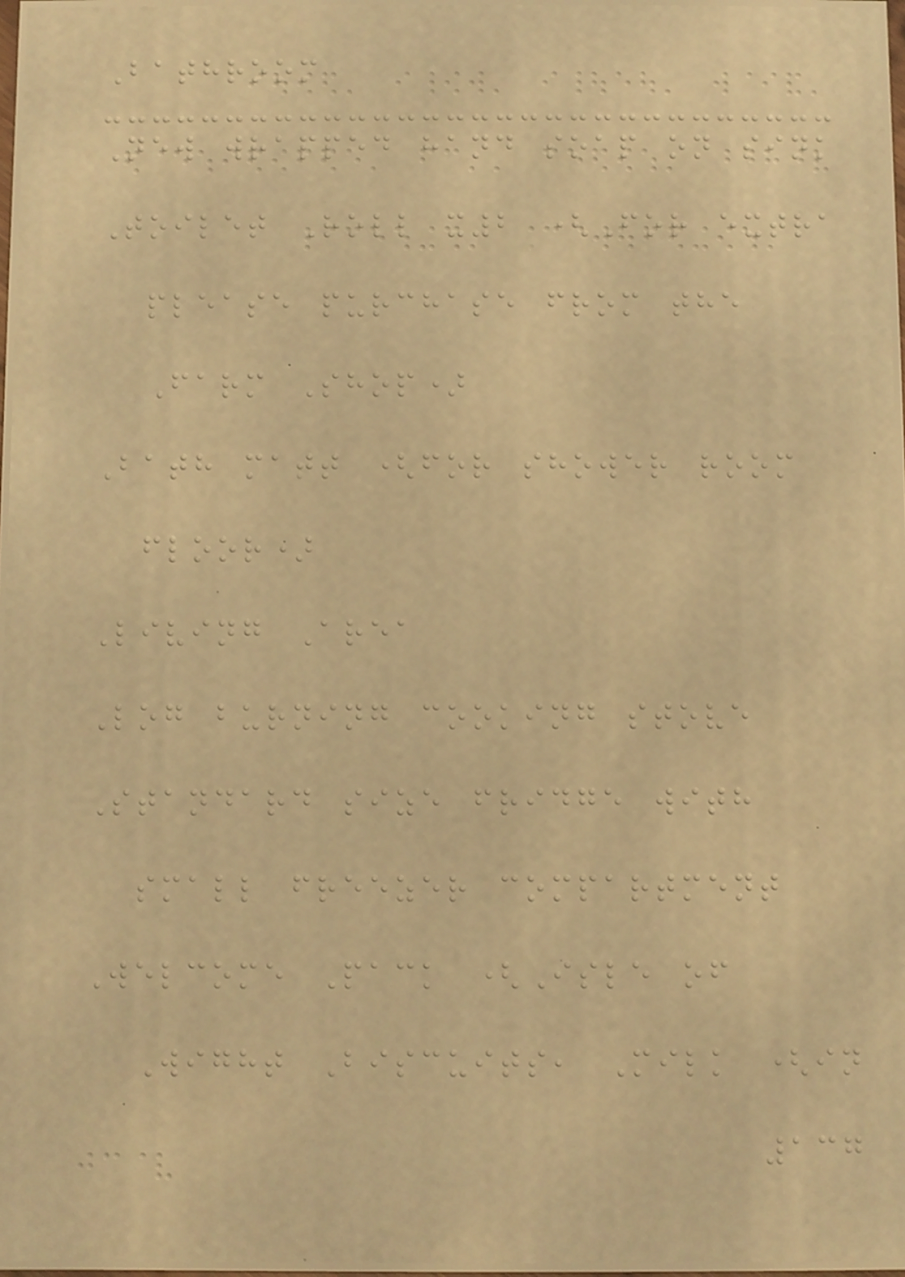Bathroom
New wrapped hand soap on sink
Toilet Roll x2 (For extra
please purchase from the
Farm Shop)
Bath matt (for shower room
floor)
Living Area
Log burning cooking stove
Standard size fridge with
small freezer compartment
Welcome Pack (Isle of
Wight Biscuits, Milk (in
137
